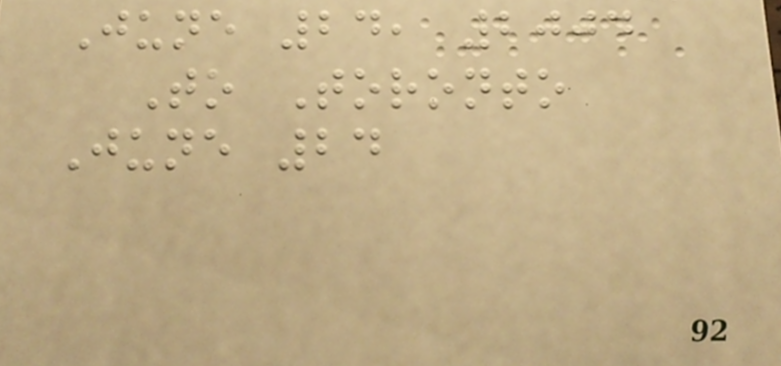June 24, 2004
To Toronto
June 24
